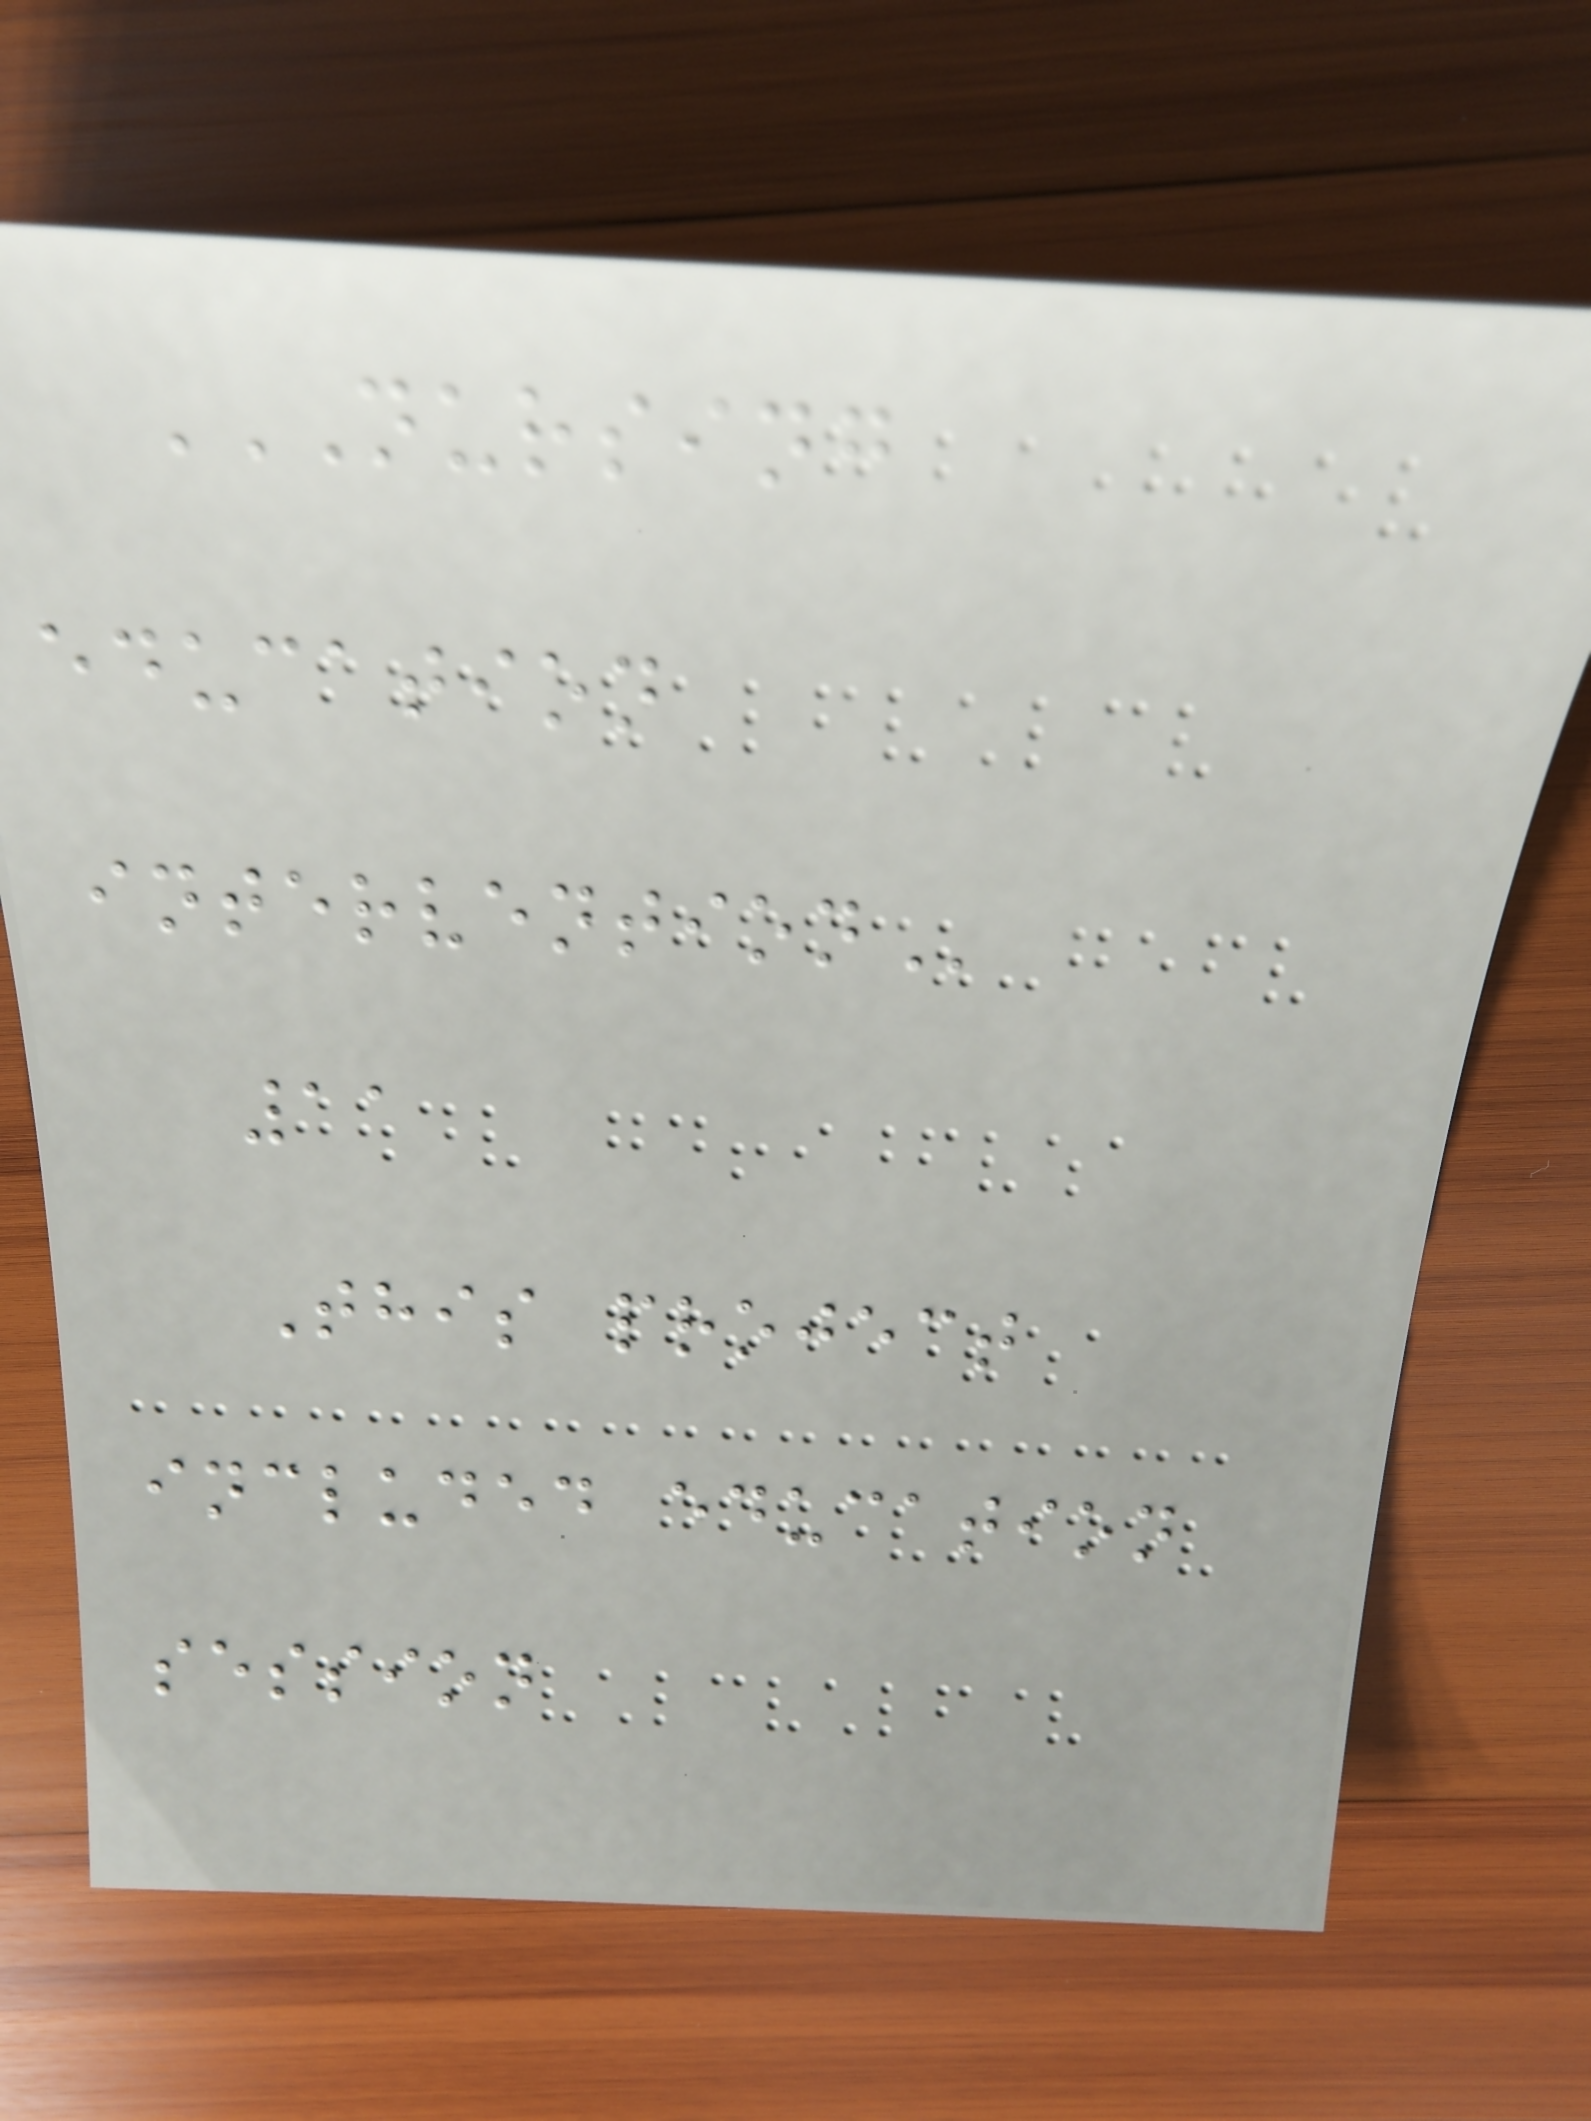NURSING
EDUCATION
INTERVENTION
11
This project
included education
session
